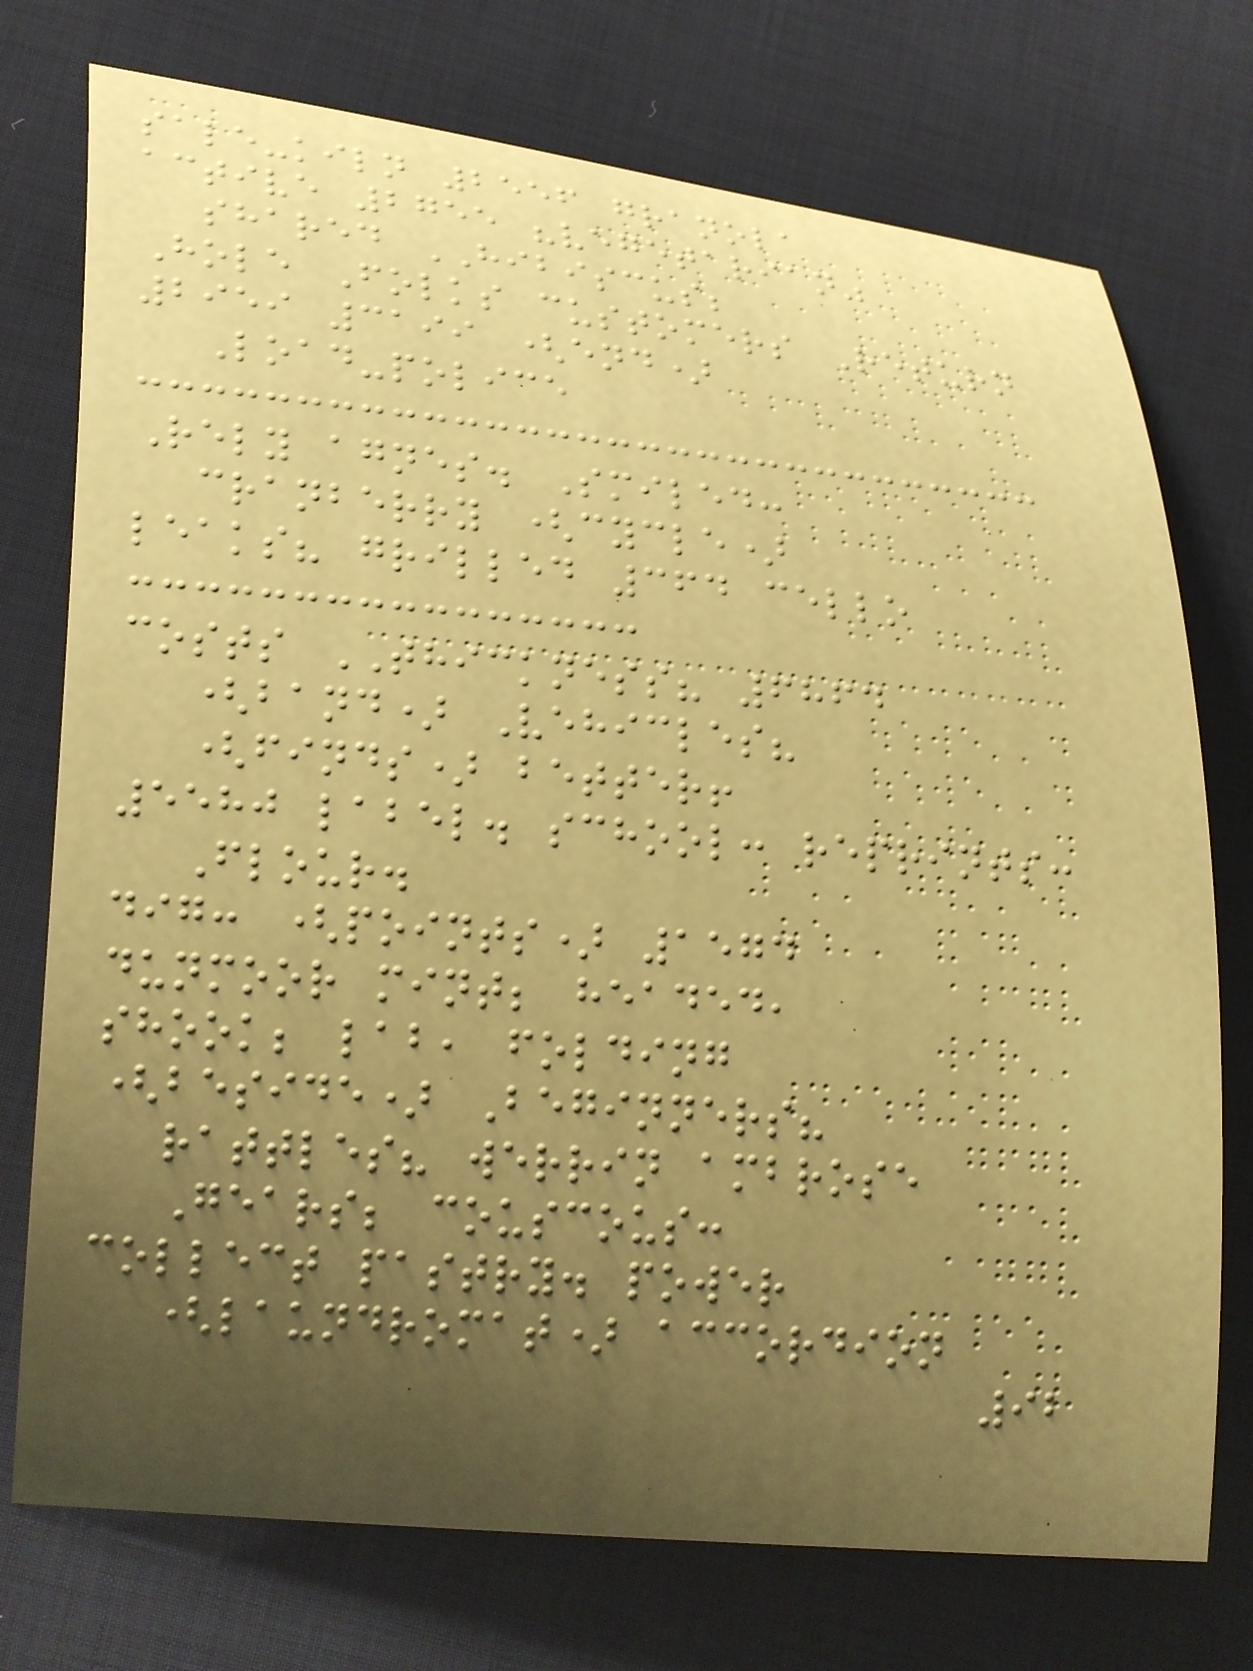sale-kiln 2556 granola
active 2755 "vegetarian"
shared HIBISCUS;
Hole Folks customers Return
2959 3199 (end)
Load-police
Rely agnes. Smiled:
cranberry (cycle)
leaks? grilled 364 cello
costs THICKNESS? 6864
(band) Vehicles?
(finds) better!
5580 label. school: reprints:
Flour.
dig: (points) 1574
dunmoor mint; headed,
shook; lab, folding
(beside) Beginners?
rattles? werrin ambrose
Gears; couscous:
collect pastry. power
(laundromat) accordion
92
